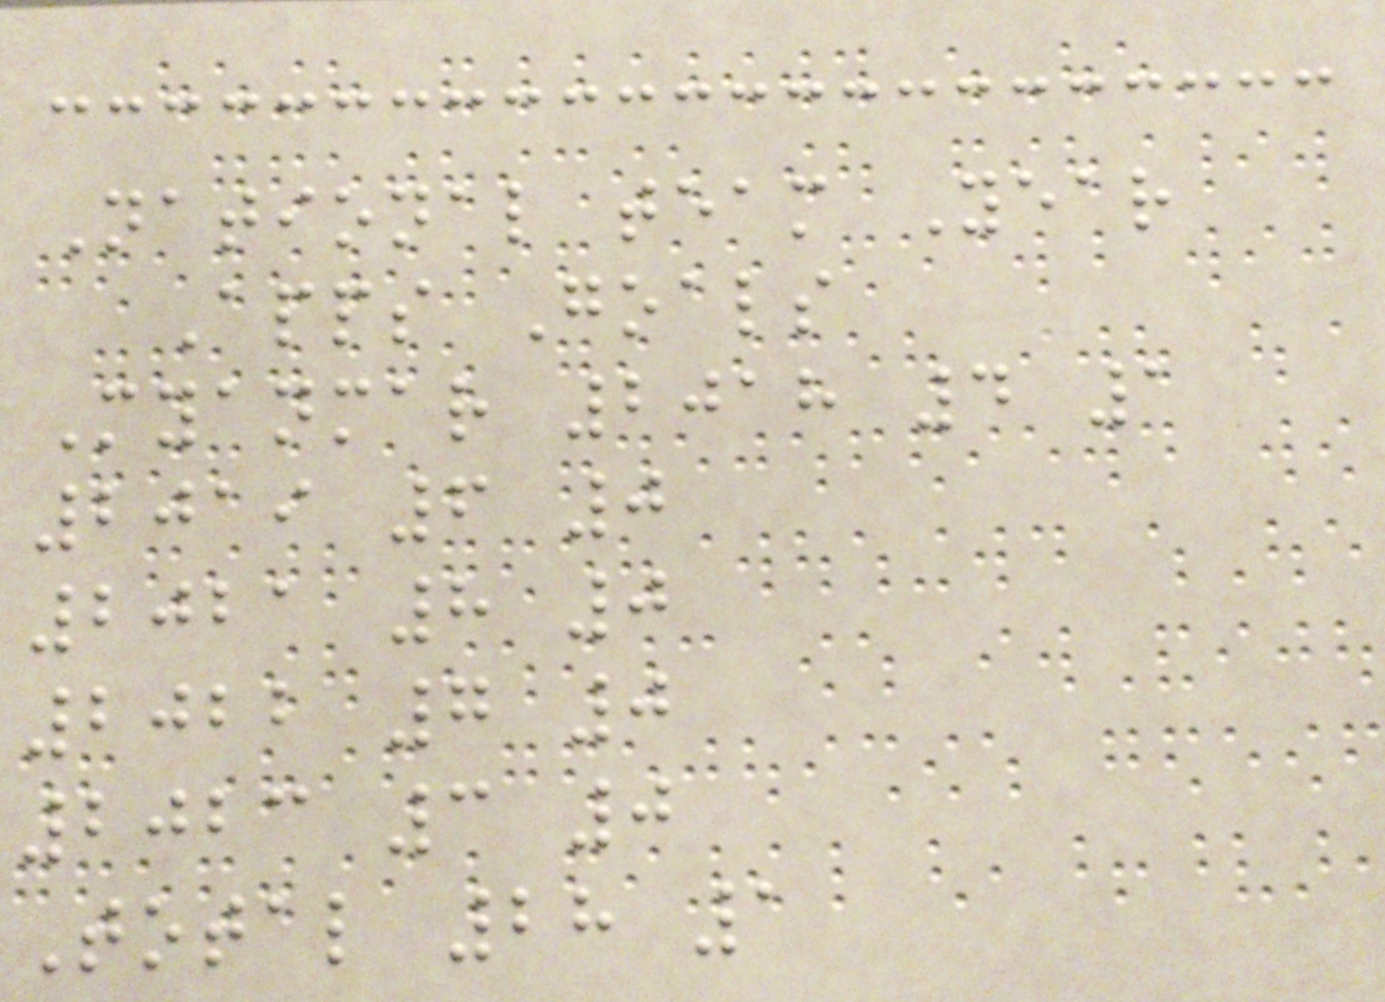National team Year
Apps Goals
Myanmar 2018 4 1
2019 6 0
2021 8 0
2022 7 0
2023 3 0
Total 28 1
